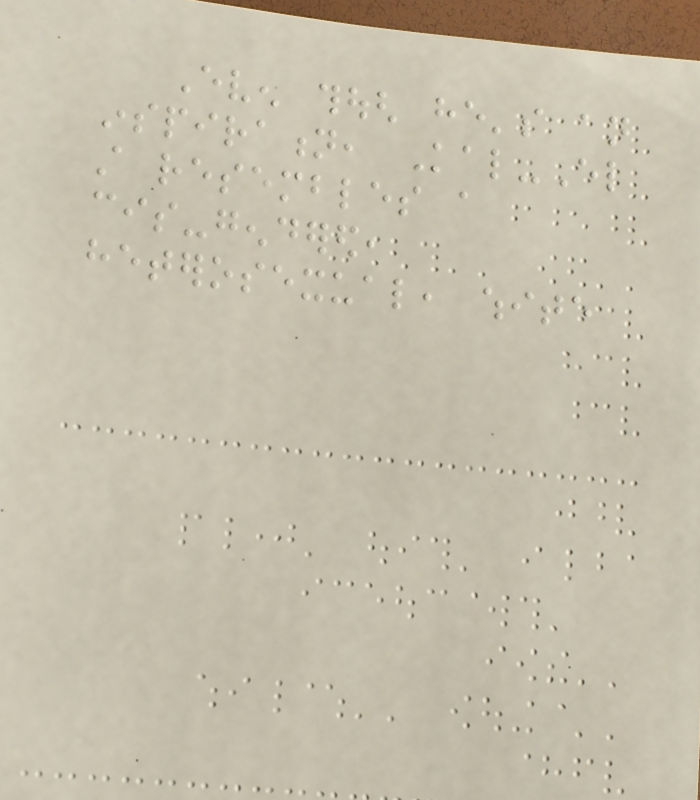Even though he's an
inspiration, Kal-El
still resembles a
cis-gendered,
heterosexual, white
